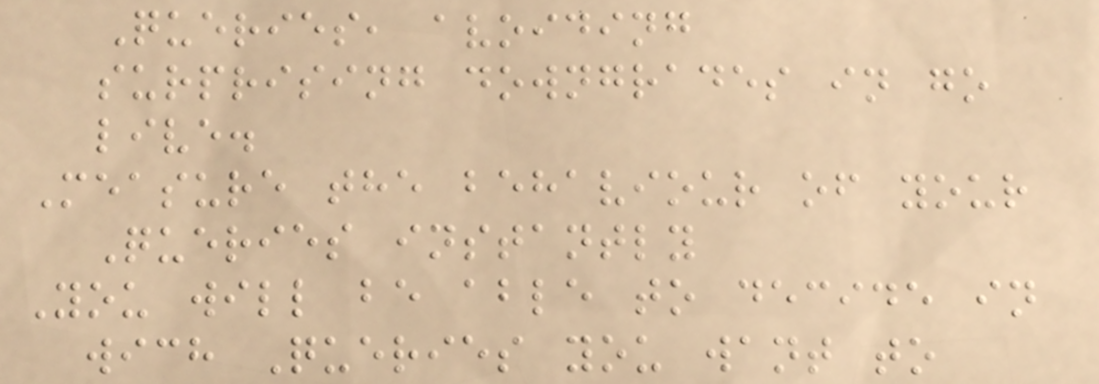Queries, avoiding
surprising downgrades in go
live.
Measure the behaviour of your
Queries instantly
You will be able to decide in
wich Queries you want to
